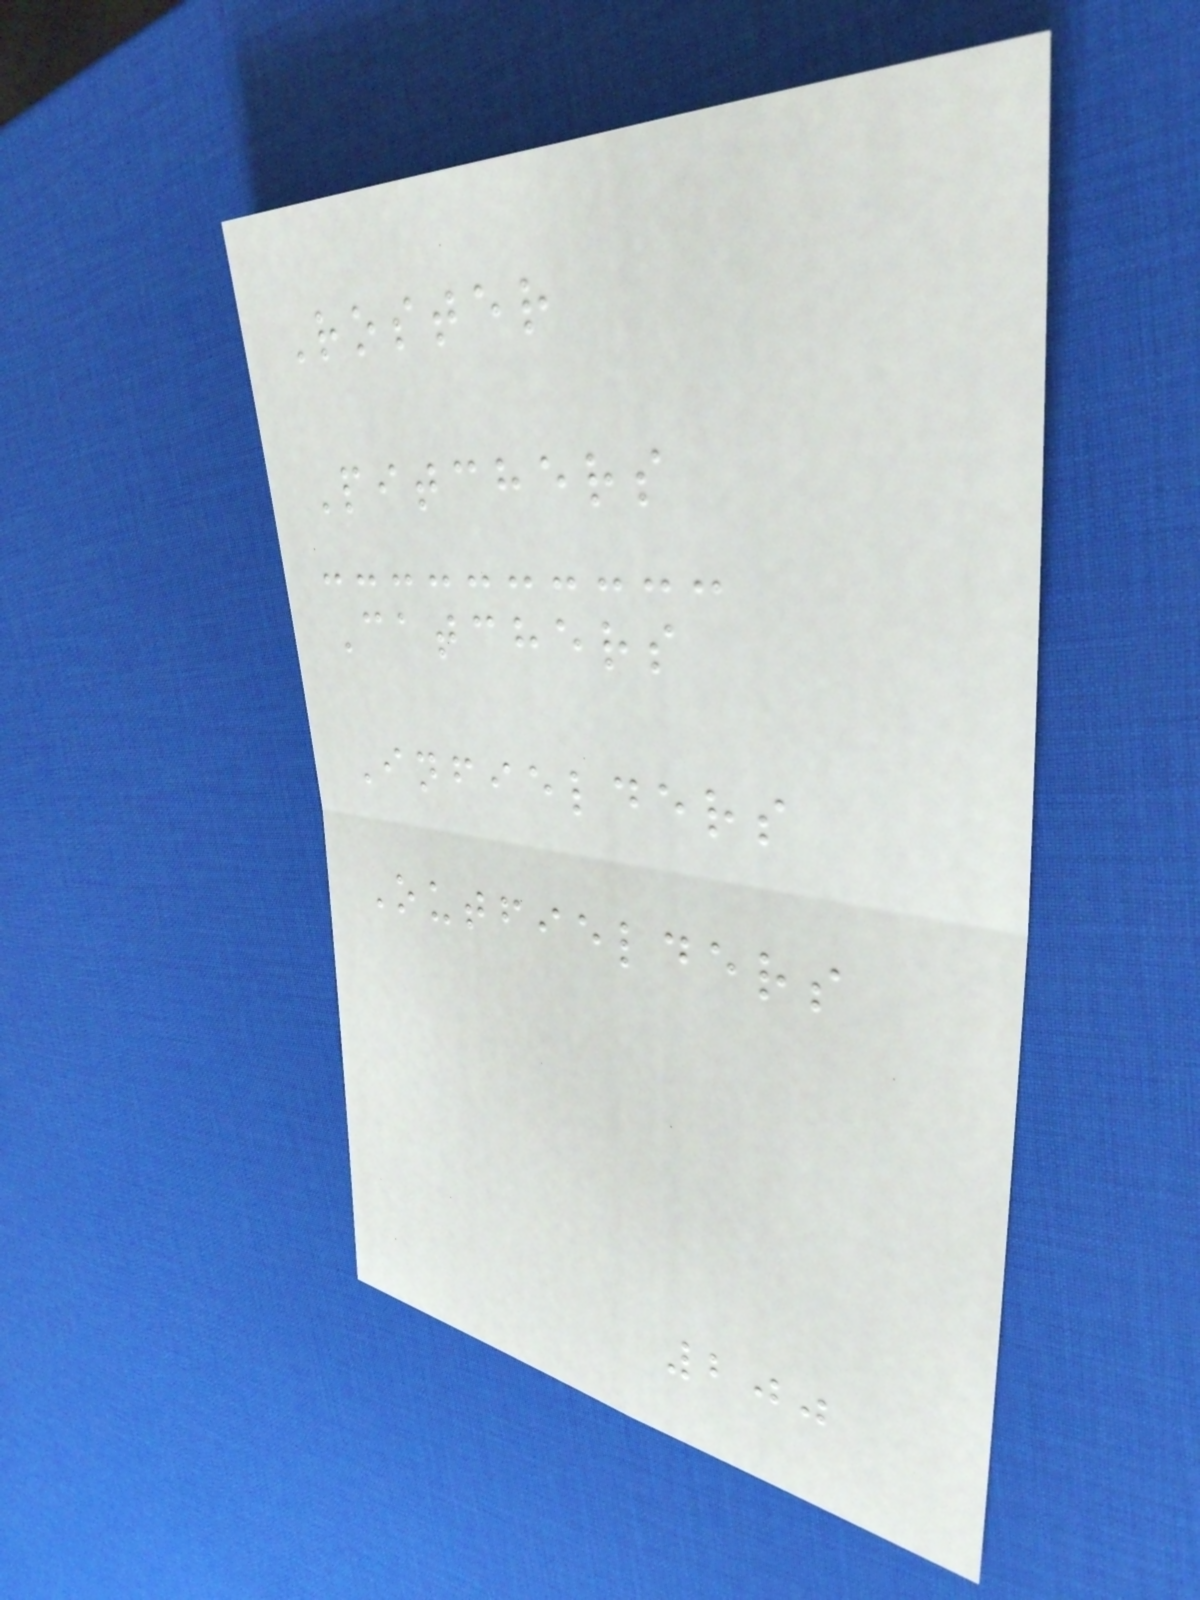Roster
Pitchers
Catchers
Infielders
Outfielders
200
